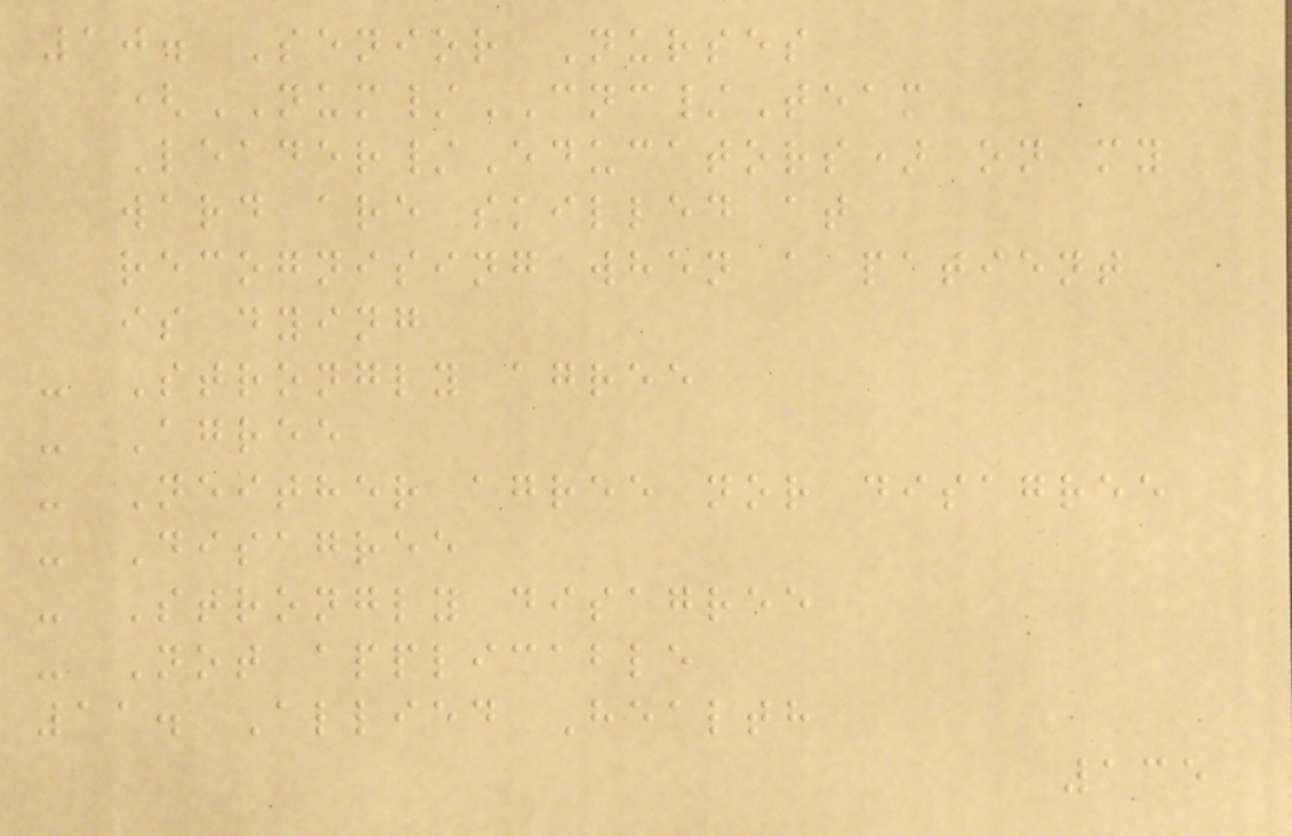10. Senior Nurses
(NUM/CNC/Team
Leader/Educators) on my
ward are skilled at
recognising when a patient
is dying
- Strongly agree
- Agree
- Neither agree nor disagree
- Disagree
- Strongly disagree
- Not applicable
11. Allied Health
135
